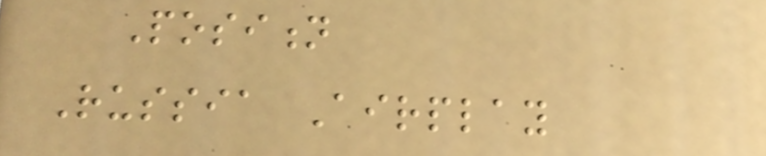Position
Russia Airplay
